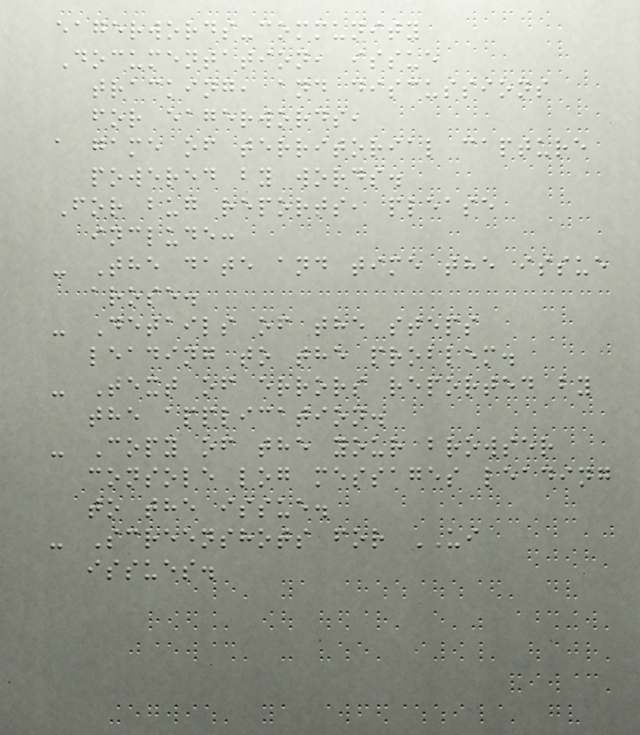eagerwords-community
Documentation, issue
tracking, and discussions
for eagerwords,
a game of territorial capture
powered by words.
For bug reports, please
include:
- The date and time the issue
arose.
- Details of the steps
leading to the problem.
- Text of errors reported by
the application.
- Copy of the your browser
console log messages leading
to the issue.
- Screenshots for UI
issues.
